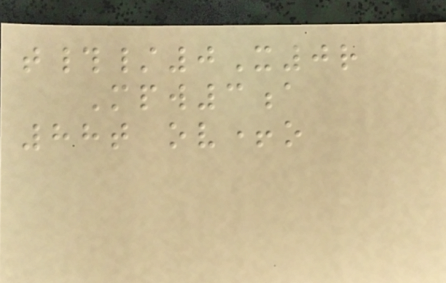t#/0X0r
Mpw3a
88t ov+o
